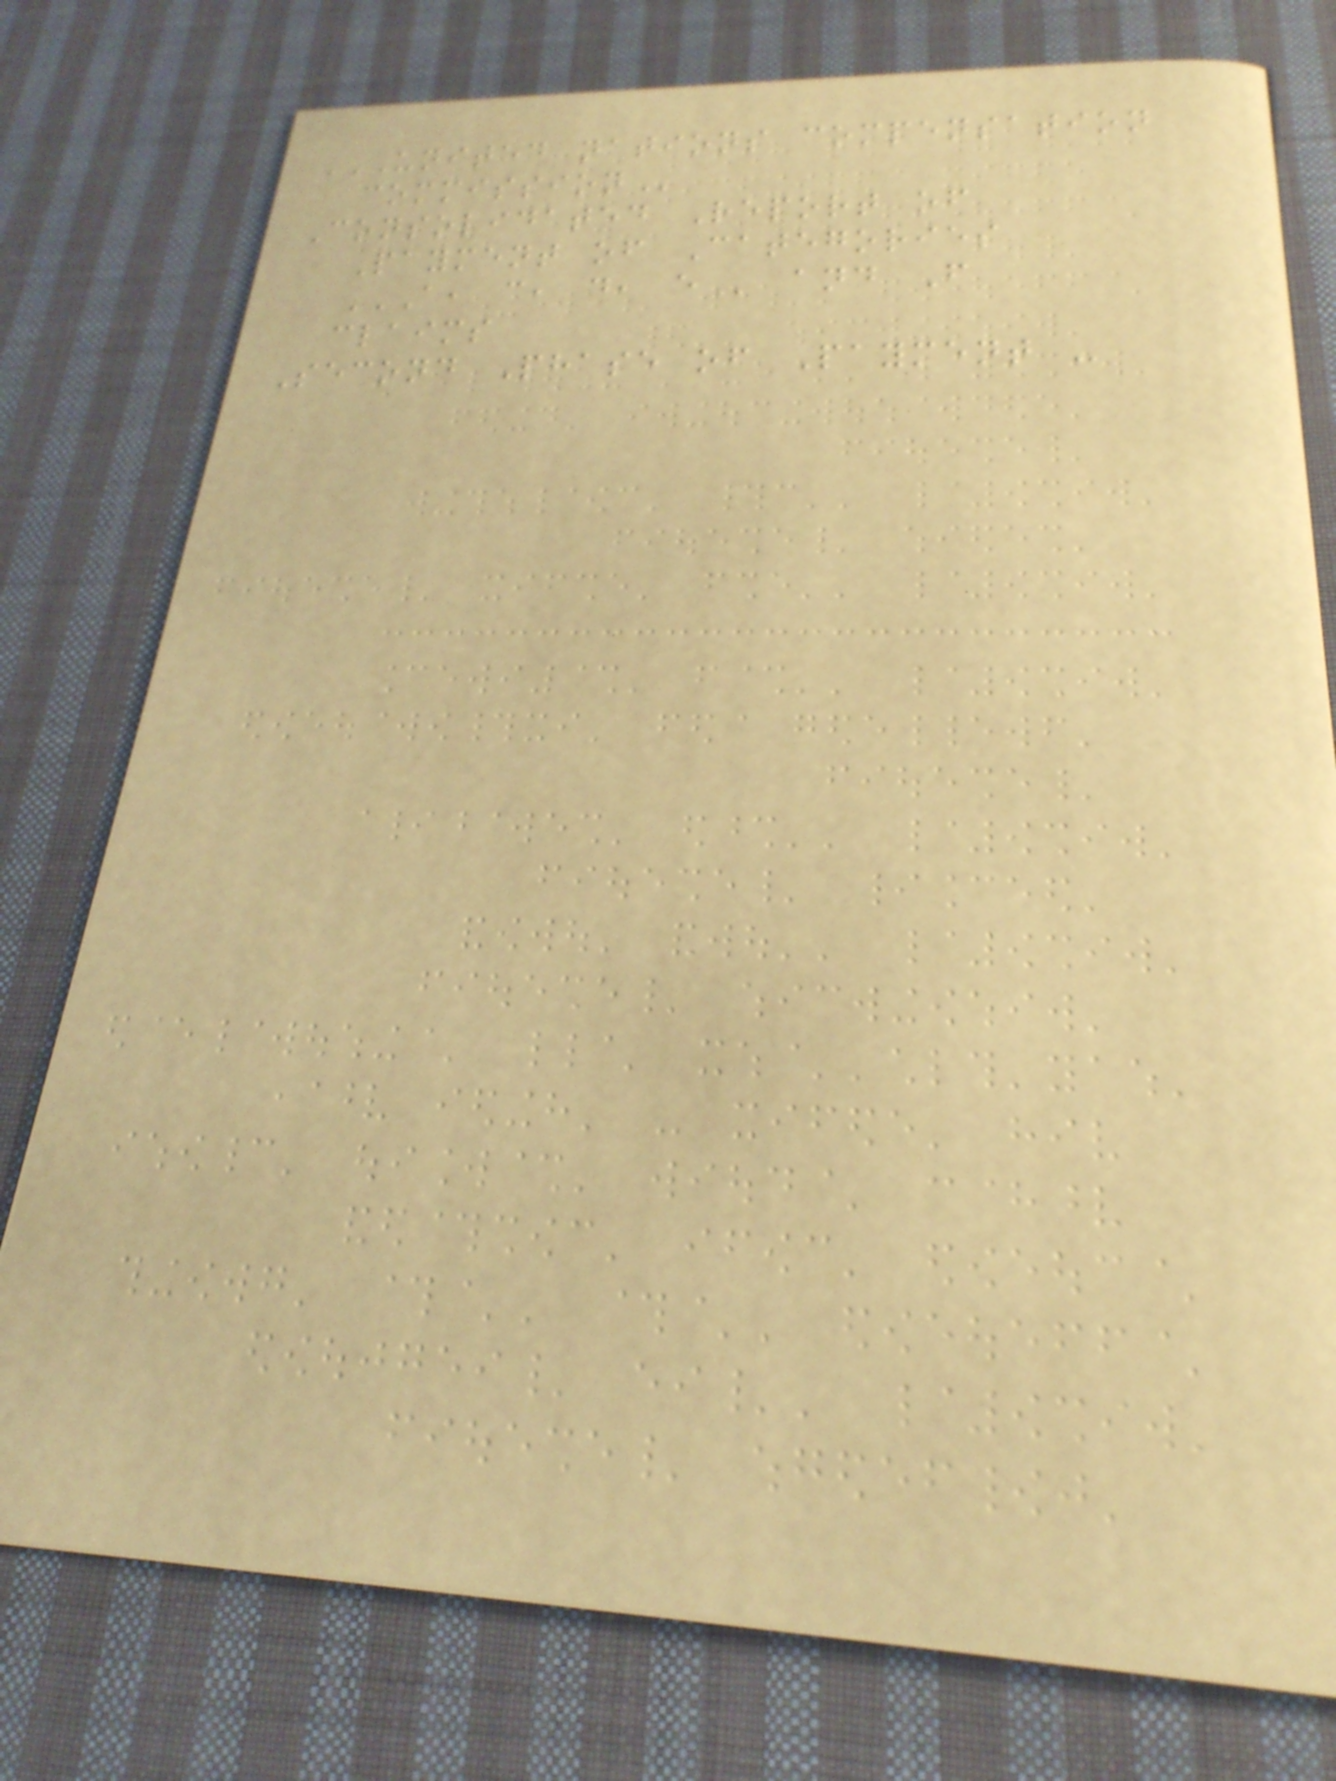UNITED NATIONS COMPENSATION
COMMISSION
Consolidated Report of
Payment of Categories
A, C, D, E and F
claims
Second Phase of Payment -
